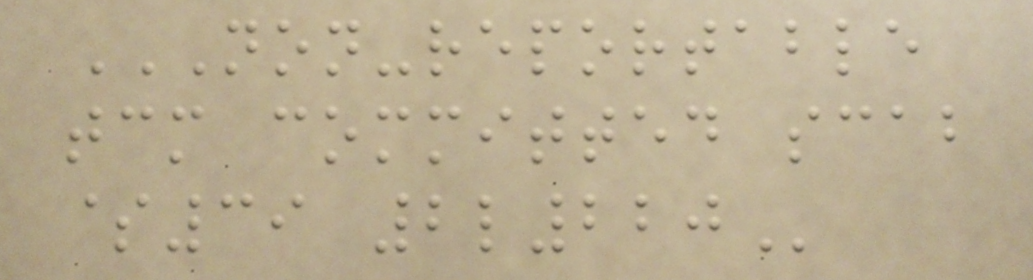NON-REPORTABLE
TCM COMMITTED SCAB
$39 2L220
